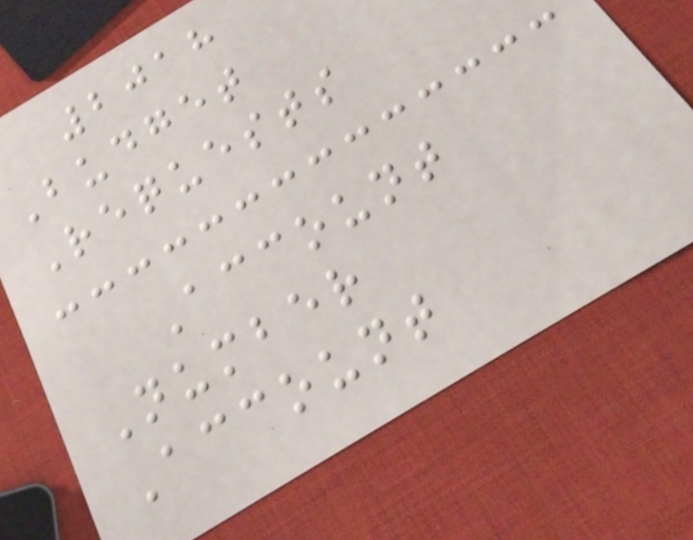2018
Budget
Requests
Account
Number
Account
